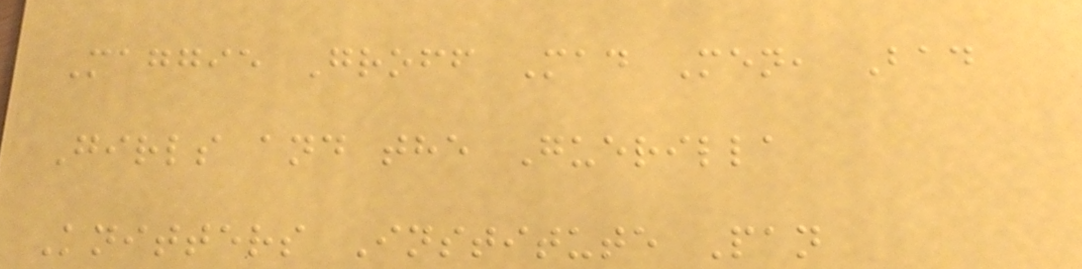Maggie Groff Mad Men, Bad
Girls and the Guerilla
Knitters Institute Pan
